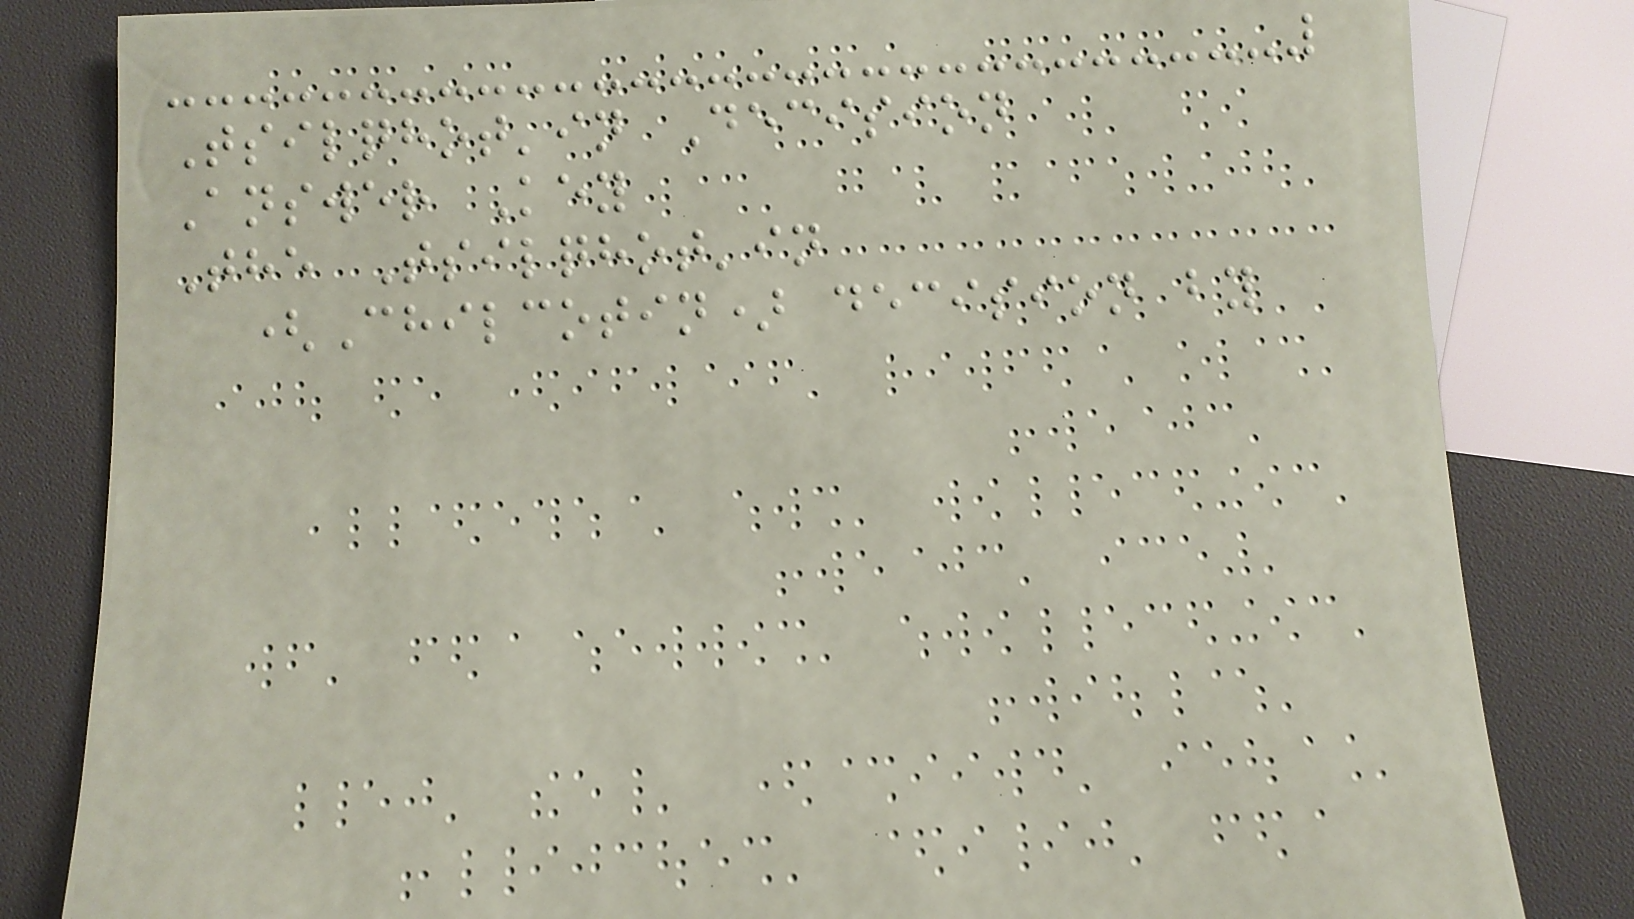Tsilqhot'in Decision
Answer Key
The Tsilqhot'in
(Chilcotin) decision by
